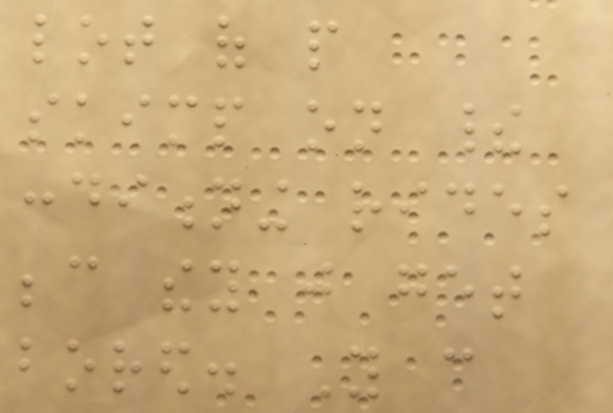lot of people
skimp on their
conditioning rides
because they just get
bored. You can
